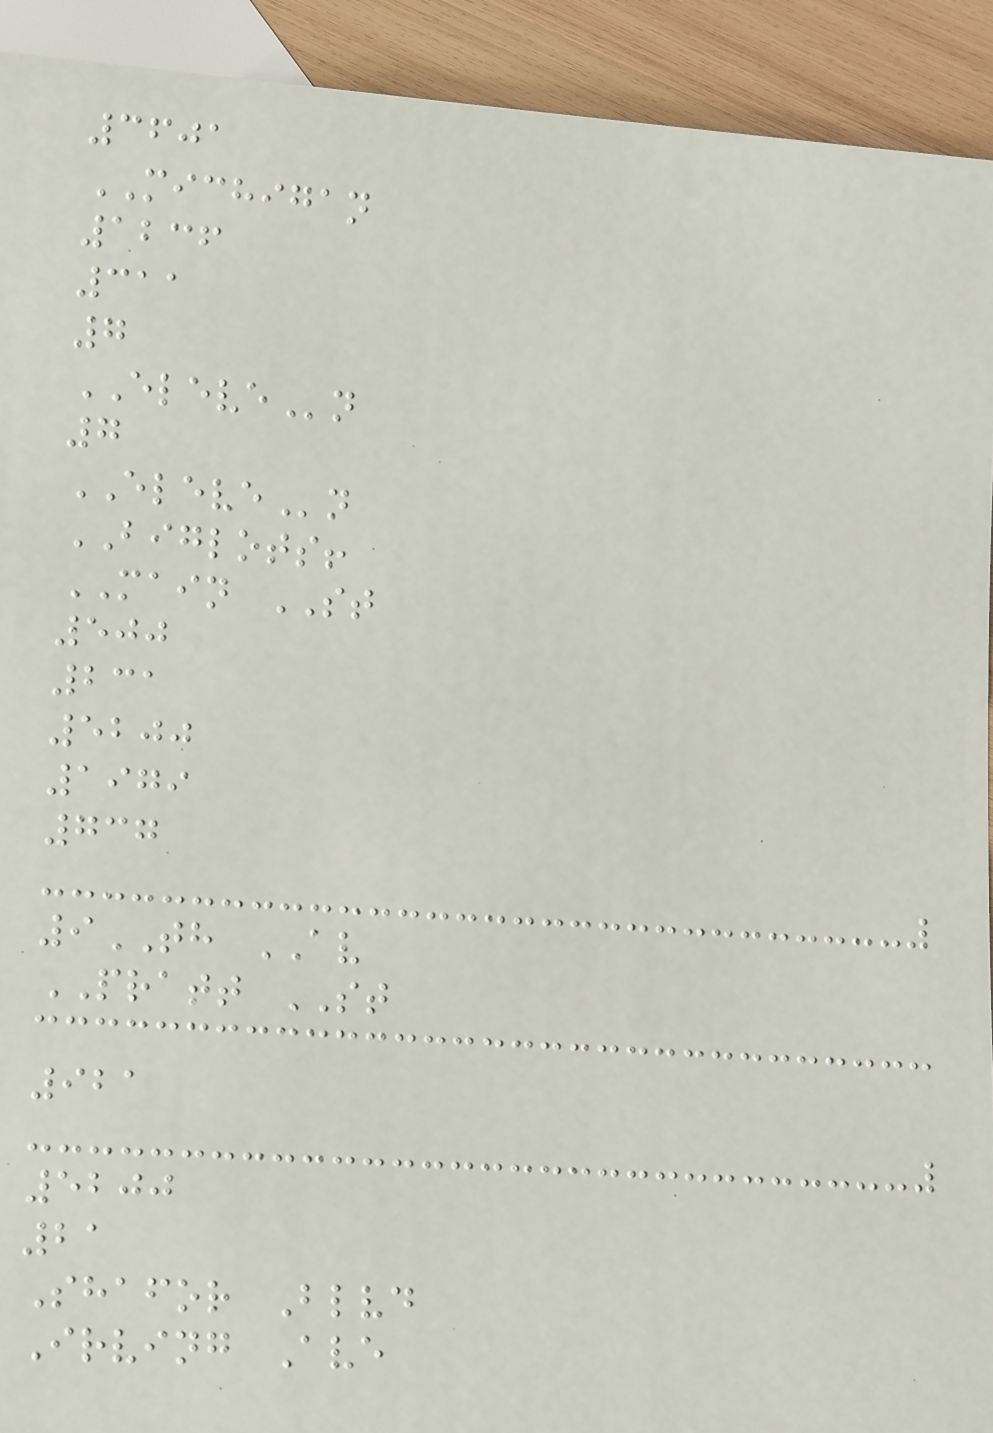3601
MICHIGAN
1236
311
7
ELEVEn
7
ELEVEn
BIGLOTS!
MAIN ST
500
231
5200
1979
737
9TH AV
PRATT ST
921
5200
21
Shafor Blvd
Irving Ave
